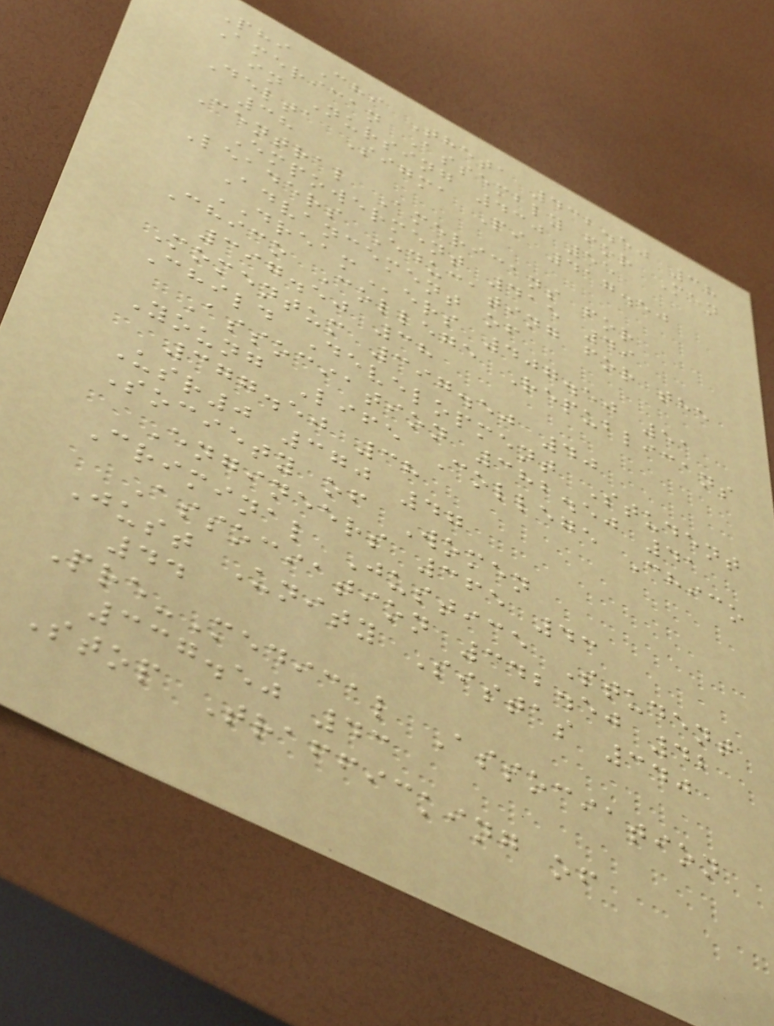Phi Chi Theta 432.50 38
American Assembly for Men
in Nursing 430 55
Delta Sigma Pi 417.50
38
Central Americans for
Empowerment 415 49
Leaders Educating for the
Advancement of
DREAMers 407.50 51
Chico College Republicans
397.50 38
Momentum 397.50 40
Child Development Student
Association 382.50 41
Young Life College Chico
377.50 38
Usr0 370 47
Society of Women
Engineers 365 43
Criminal Justice Student
Association 342.50 42
Just Unity Sistas 340
44
Pre-Medical Association
337.50 43
Stop Trafficking of
